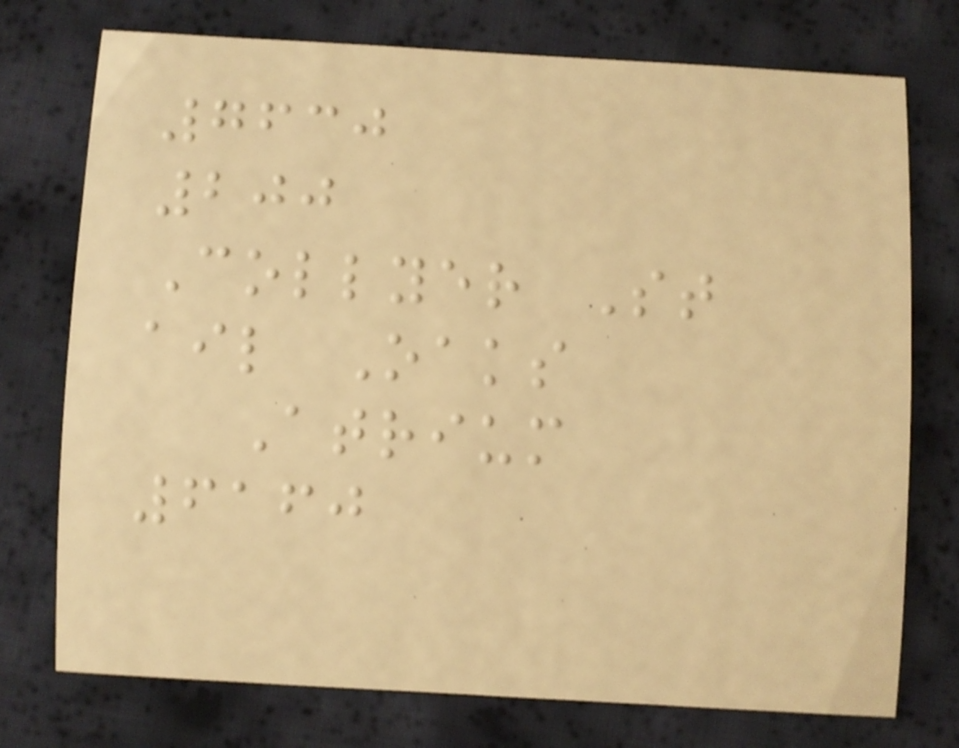7630
200
Collyer St
ail Oaks
Atrium
6160
